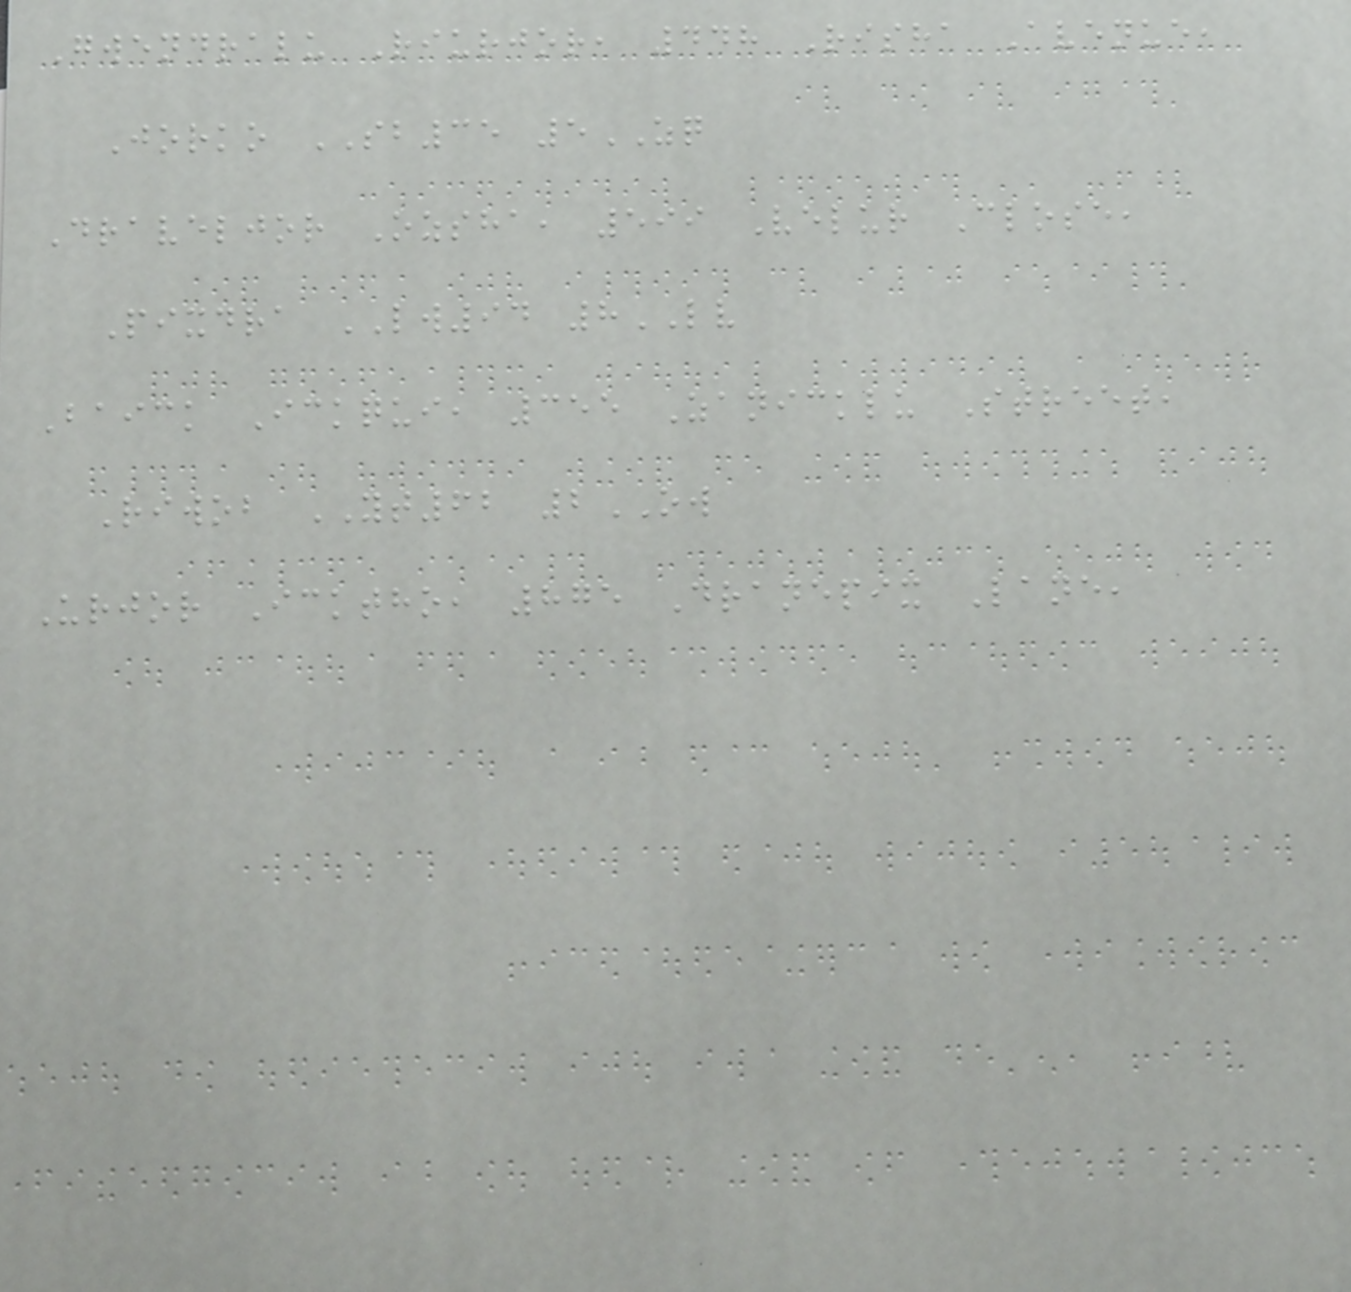Gwendralu Riurjor, 448 Risha Avenue,
Jorko SB35 5ZQ
Draveljor Ozsha, 599 Velur Close,
Pixdra LW94 8LV
Baick Ickqui, 355 Zanicklu Street,
Riwob YT62 2OW
Urjor Icktho, 875 Dranepix Lane,
